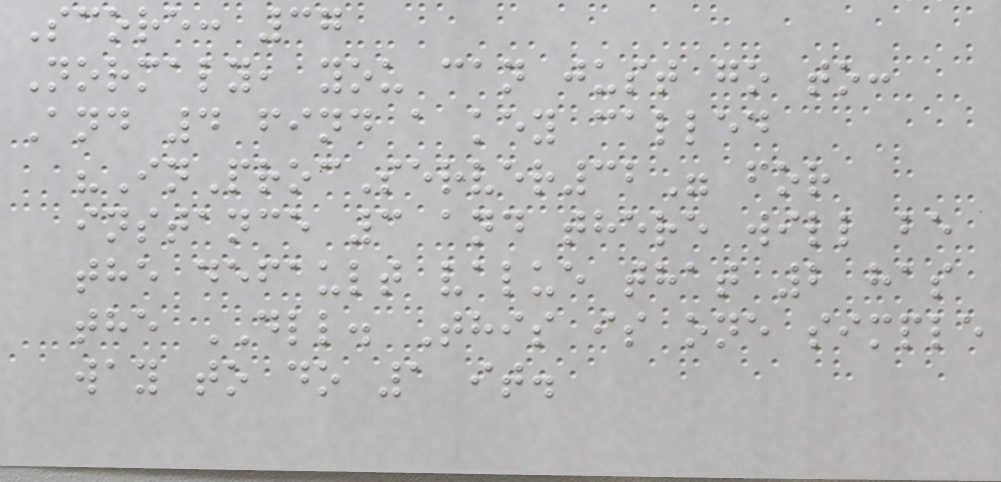Score: 37
Normaly, you can just go to:
And 4 find a key called
"InProcServer32" for
instance 3 and there will be
the default value that 2 has
the DLL. This is one simple
way to do 1 it.
